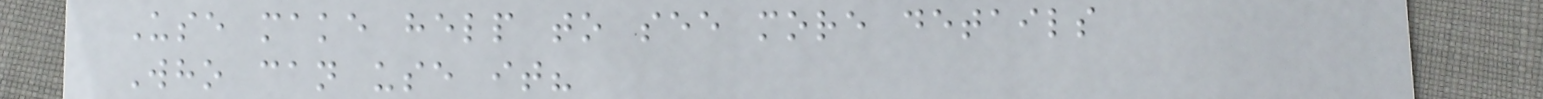Use make help to see more details
Who can use it?
